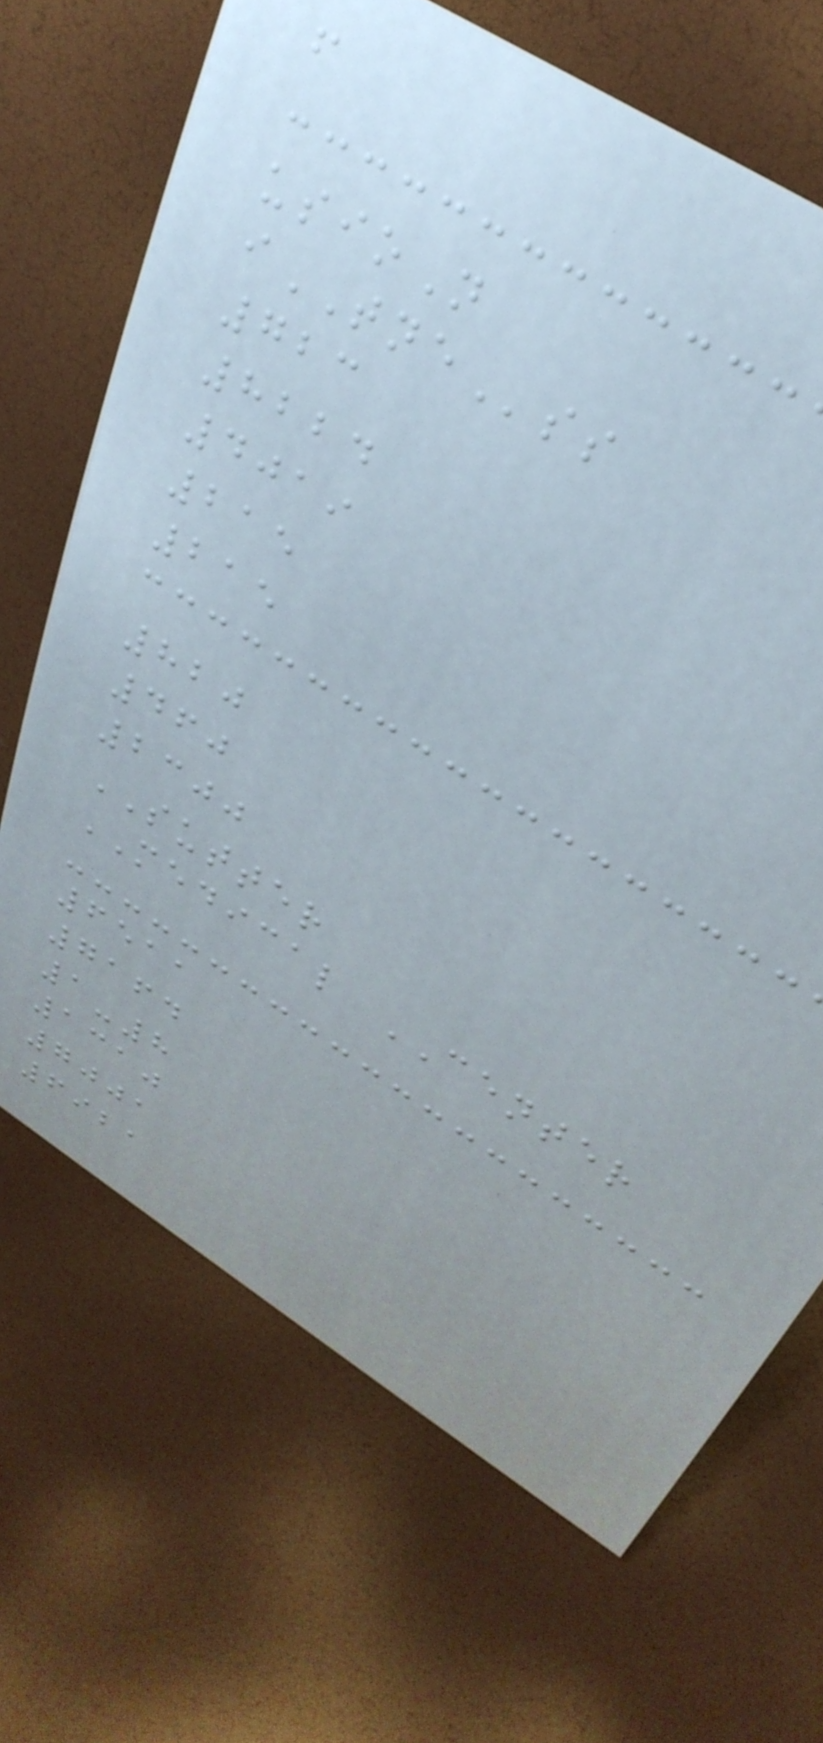f
usioN
iTNEss
723
8224
4019
215
215
820
460
2300
SUTTER
MEDICAL CENTER
6511
7164
1-8
1310
7001
6921
